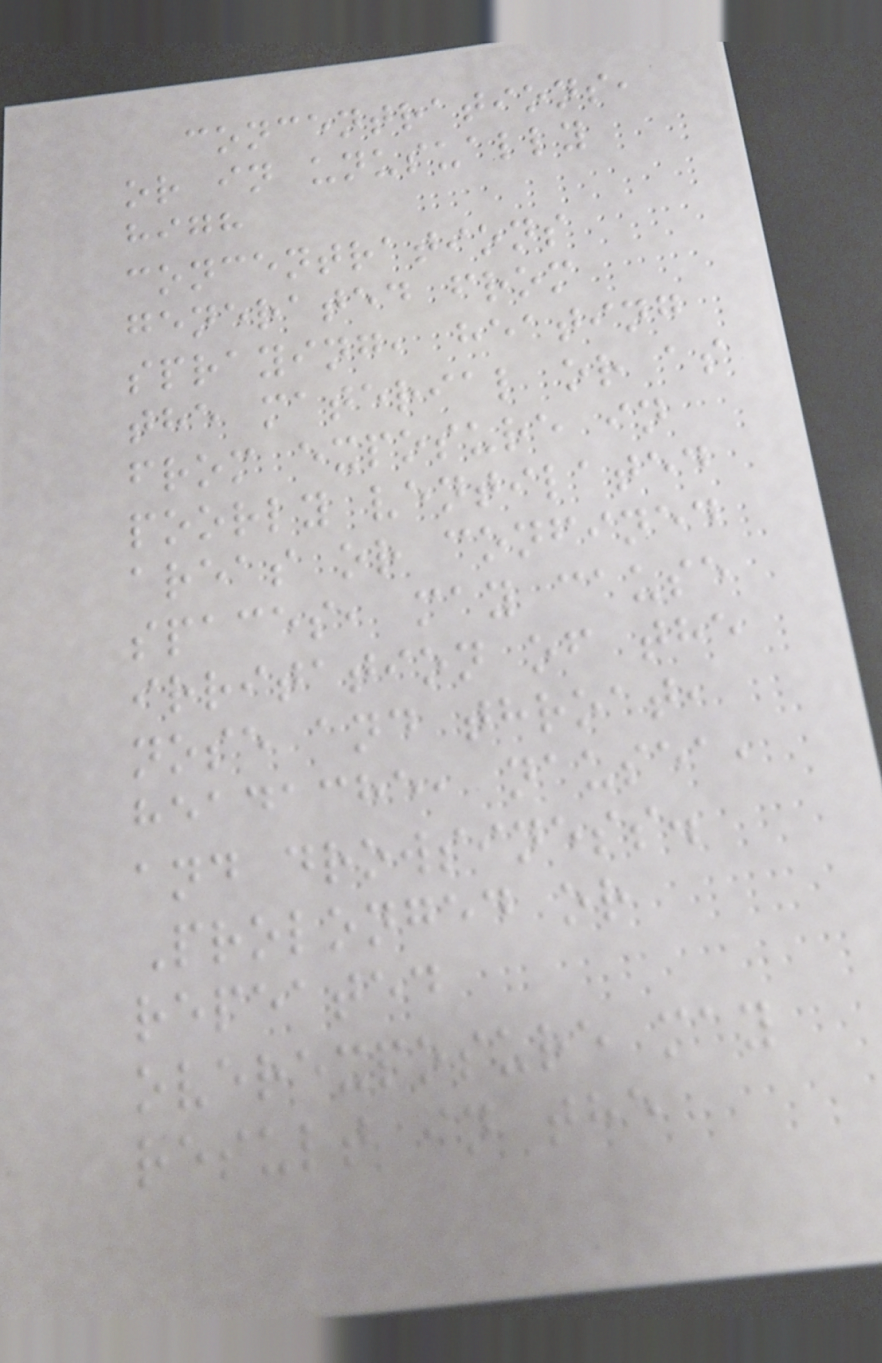concentrations,
or in unusually
high
concentrations
generated from
spraying, heating
the material or as
from exposure in
poorly ventilated
areas or confined
spaces, may cause
irritation of the
nose and throat,
headache, nausea,
and drowsiness.
Prolonged or
repeated
overexposure may
result in the
